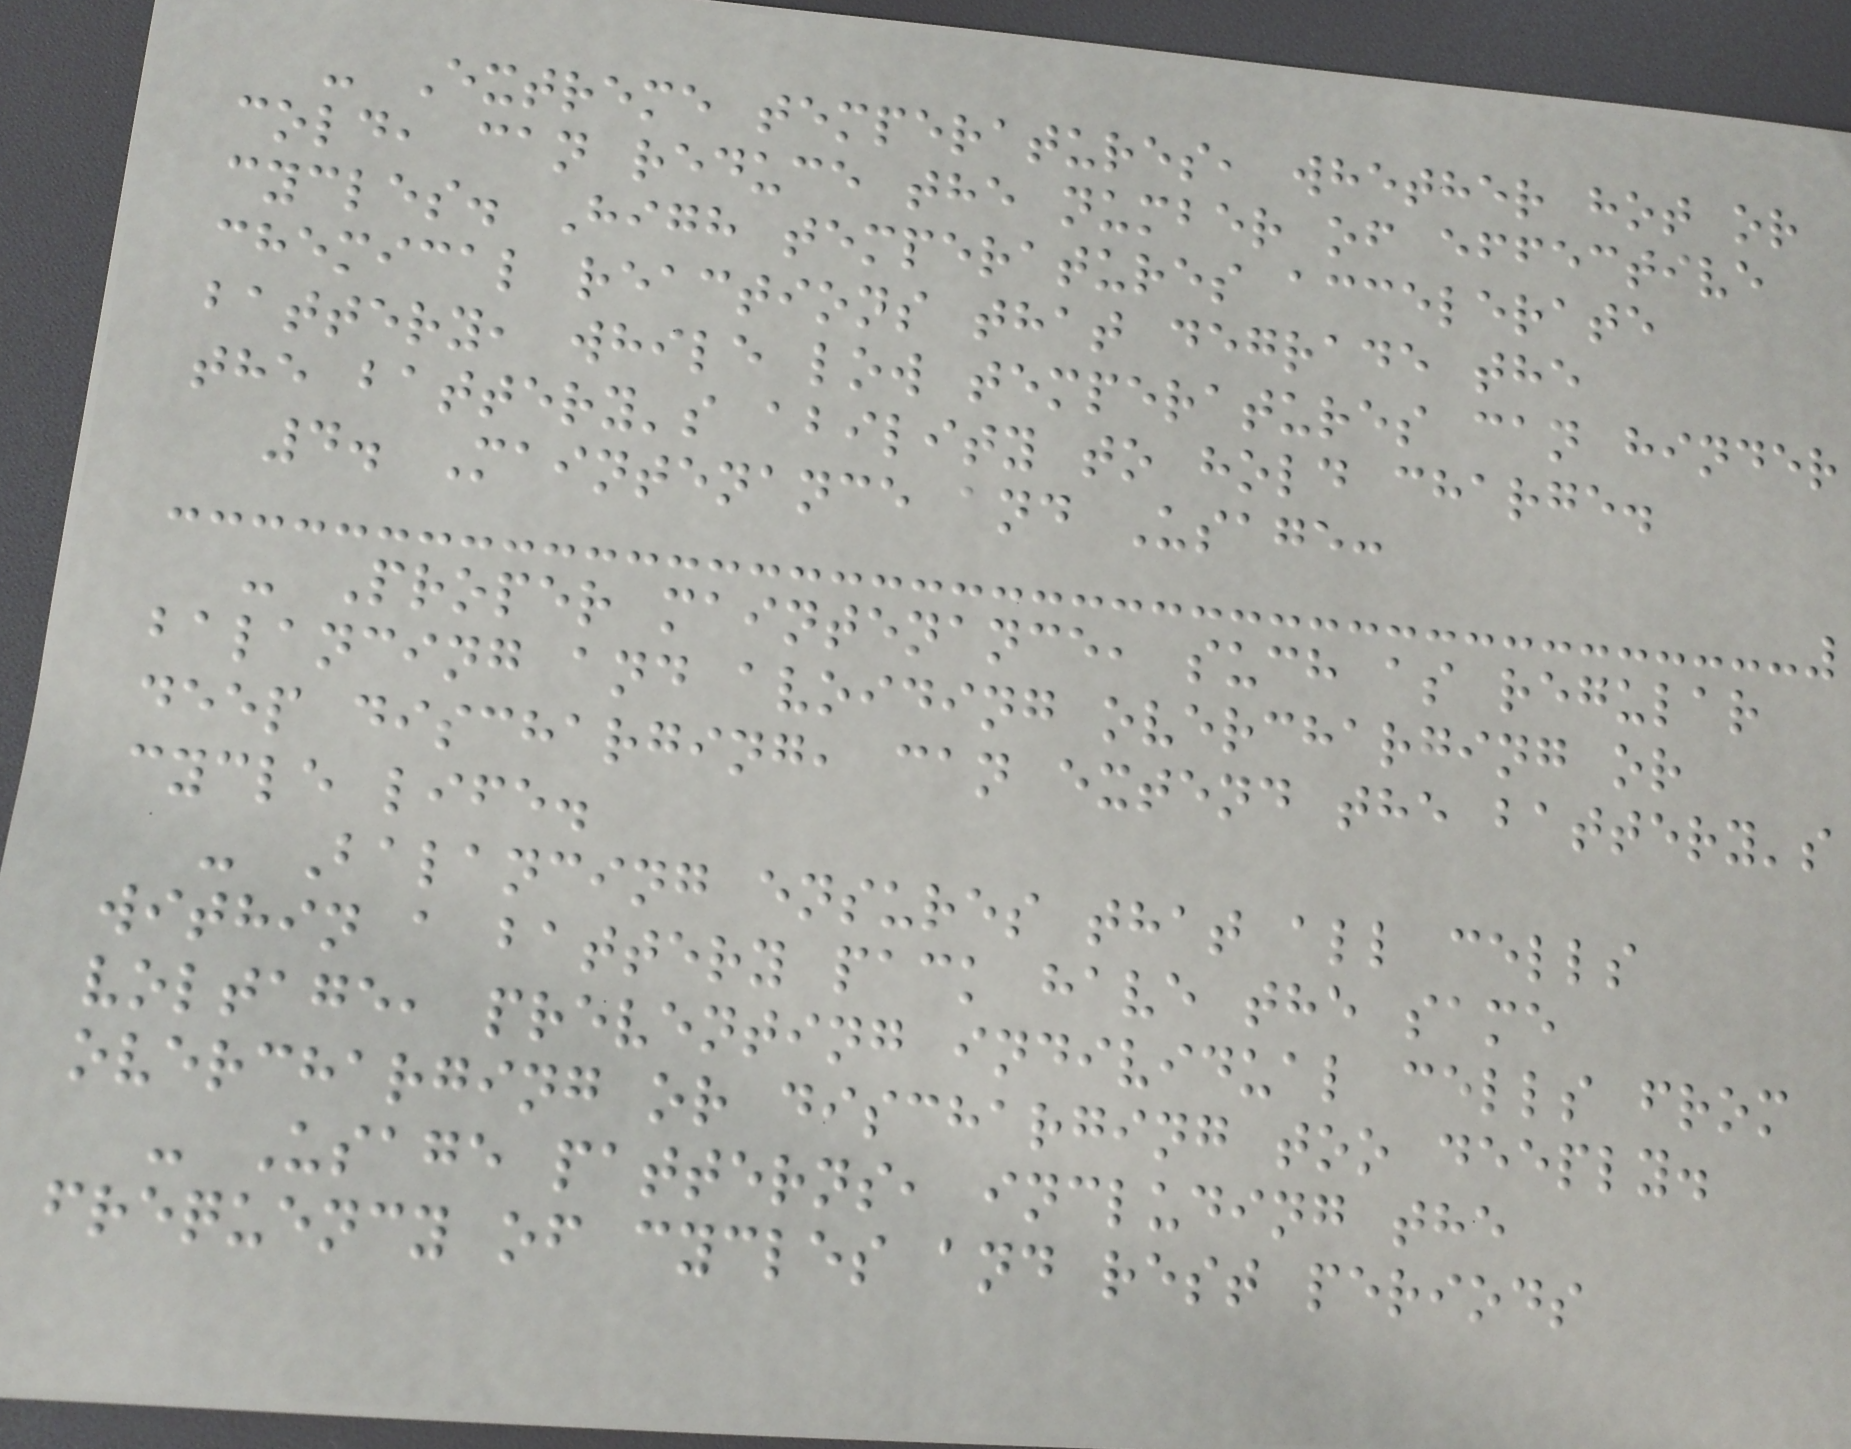- Extreme temperatures, whether hot or
cold, can reduce the number of effective
cycles. High temperatures accelerate
chemical reactions that degrade the
battery, while low temperatures can hinder
the battery's ability to hold charge.
4. Maintenance and Usage:
- Proper maintenance, such as regular
balancing and avoiding overcharging or
deep discharging, can extend the battery's
cycle life.
- Balancing ensures that all cells
within a battery pack have the same
voltage, preventing individual cells from
overcharging or discharging too deeply.
- Usage patterns, including the
frequency of cycles and rest periods
